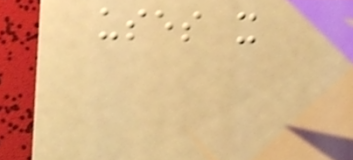uses it
